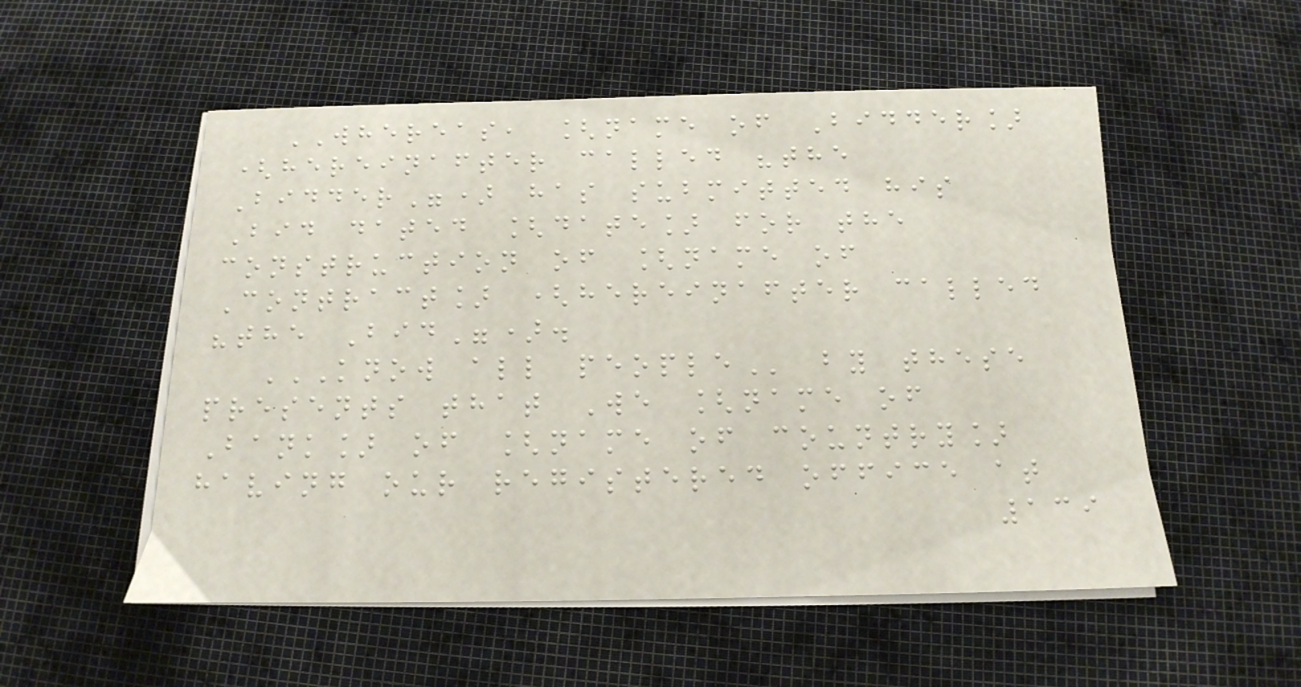WHEREAS, [name of Bidder]
(hereinafter called "the
Bidder") has submitted his
Bid dated [date] for the
construction of [name of
Contract] (hereinafter called
"the Bid").
KNOW ALL PEOPLE by these
presents that We [name of
Bank] of [name of country]
having our registered office at
139
